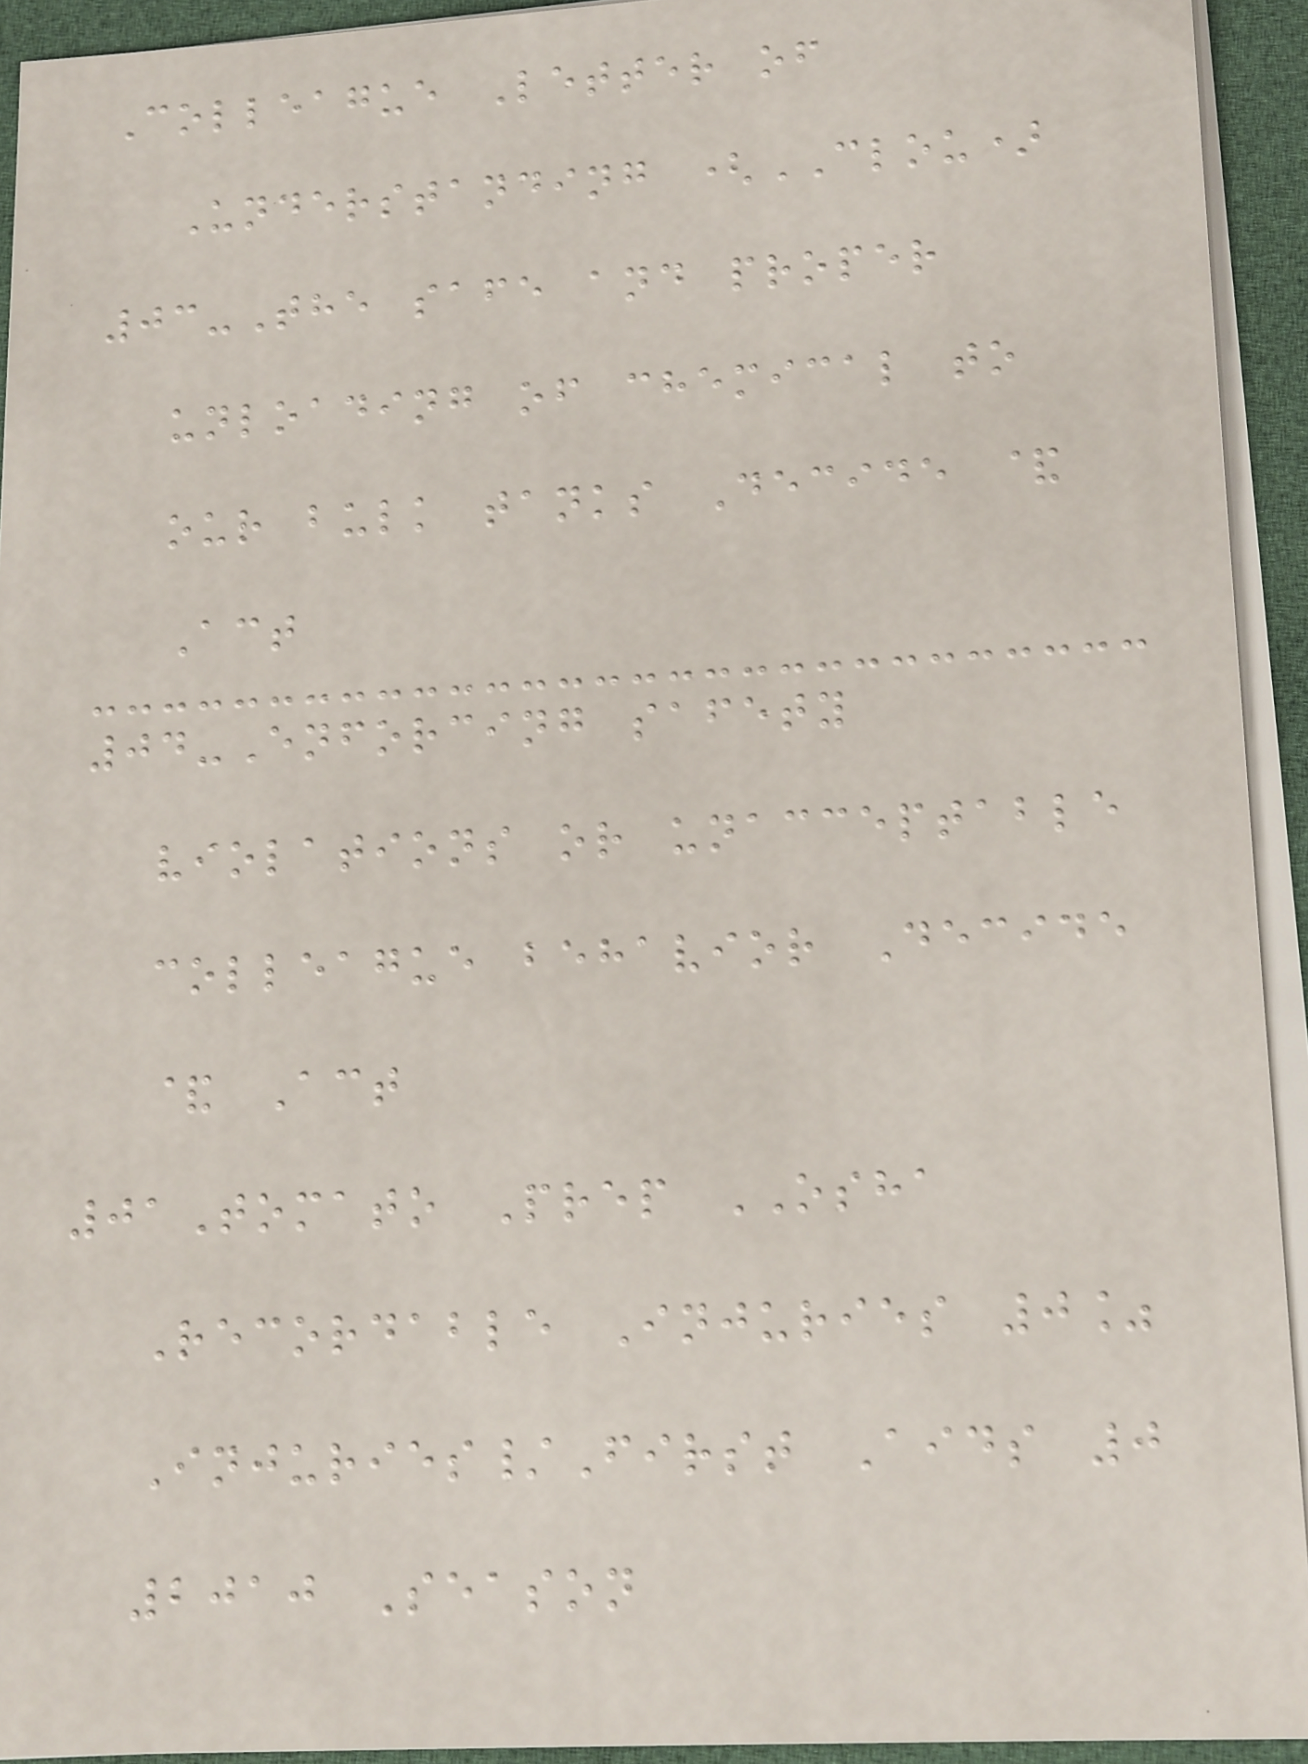Colleague Letter of
Understanding (CLOU)
03-The safe and proper
unloading of chemical to
our bulk tanks Decide &
Act
04-Enforcing safety
violations or unacceptable
colleague behavior Decide
& Act
01Tomato Prep OSHA
Recordable Injuries 0%
Injuries/First Aids 0
2010 Season
